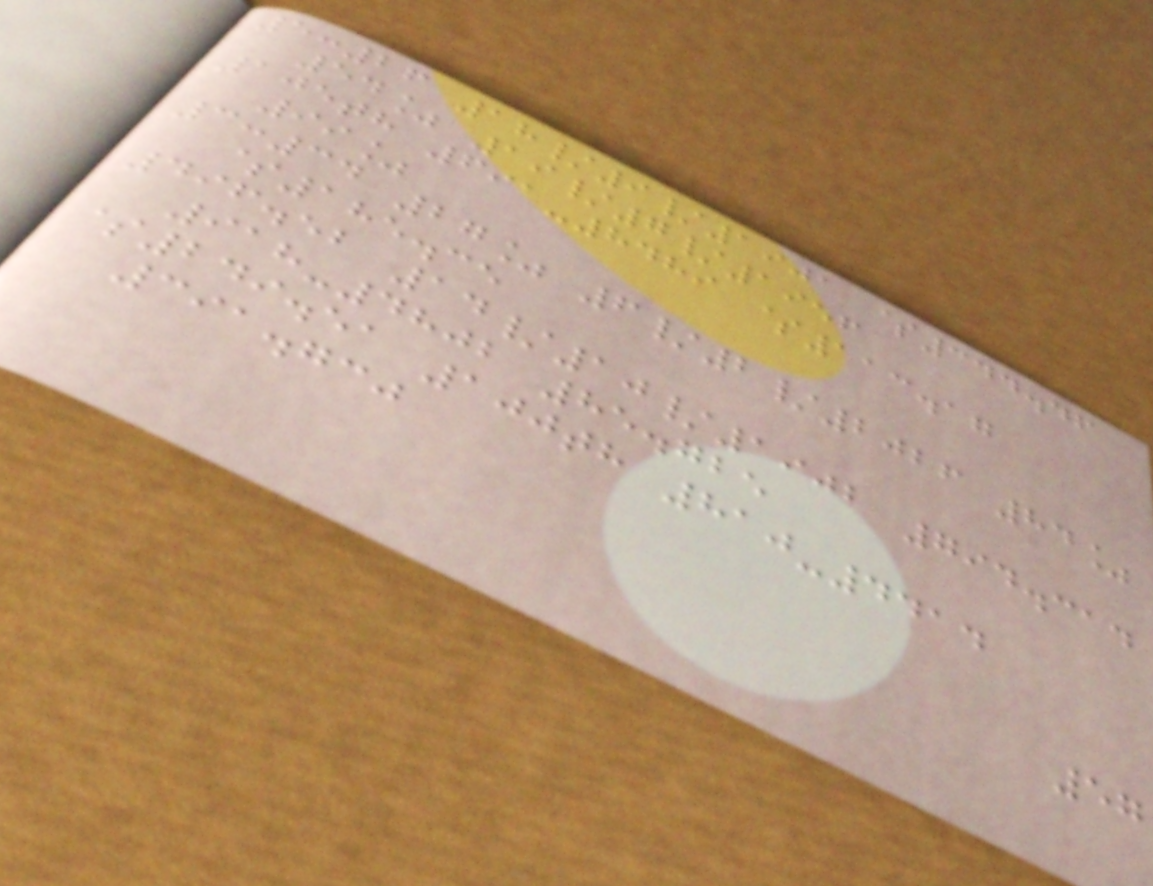5:26 18/9/1901 $344.46
54% 19/7/1956
105th 691-8489 $113.17
99%
3:34 27% 6/2/2026 84%
$185.35
496.52 14/10/1902 794.314
918-4802 85.725
$249.51 100th 810-4414
391.730
57
